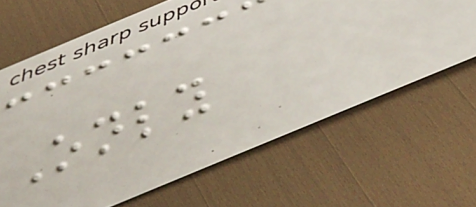Only
